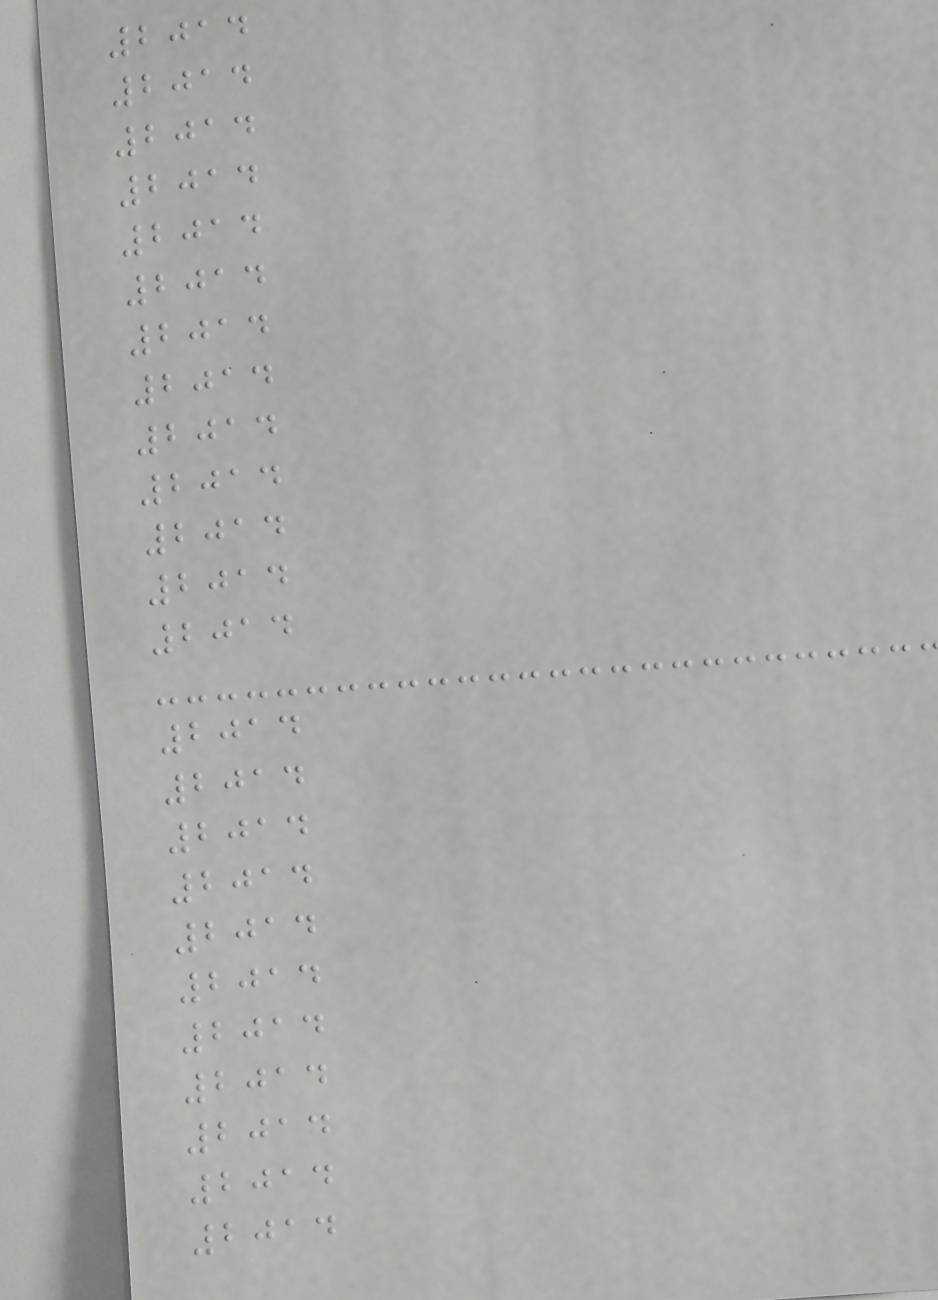2014
2014
2014
2014
2014
2014
2014
2014
2014
2014
2014
2014
2014
2014
2014
2014
2014
2014
2014
2014
2014
2014
2014
2014
